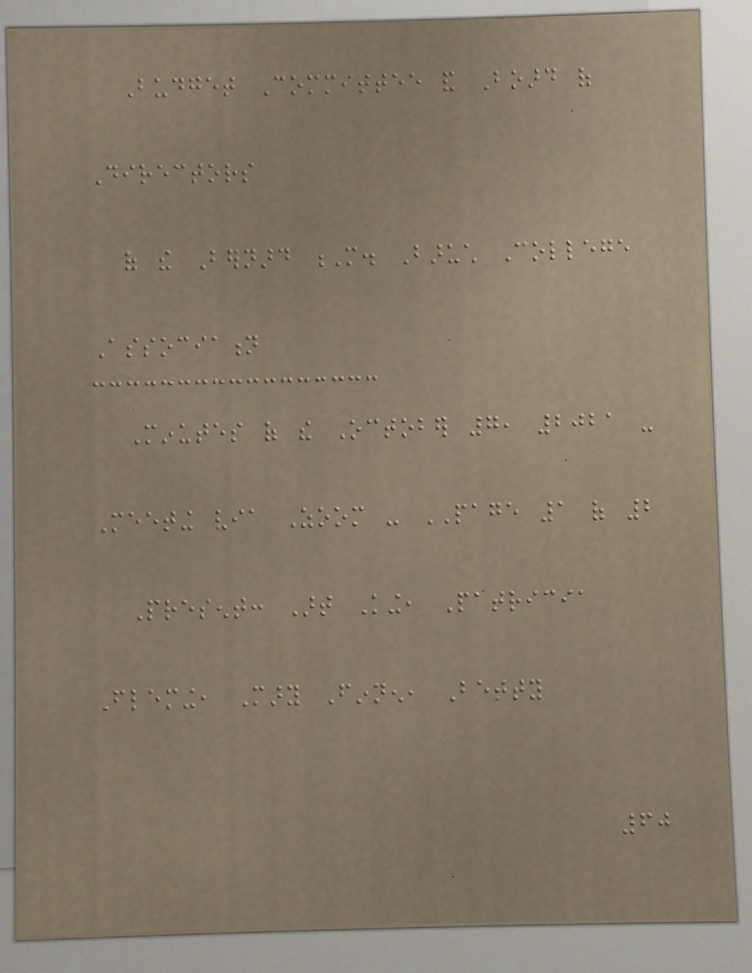Budget Committee and Board of
Directors
of the Bernard M. Baruch College
Association
Minutes of the October 7, 2021 -
Meeting via Zoom - PAGE 1 of 2
Present: Art King, Patricia
Fleming, Mary Finnen, Betty
60
